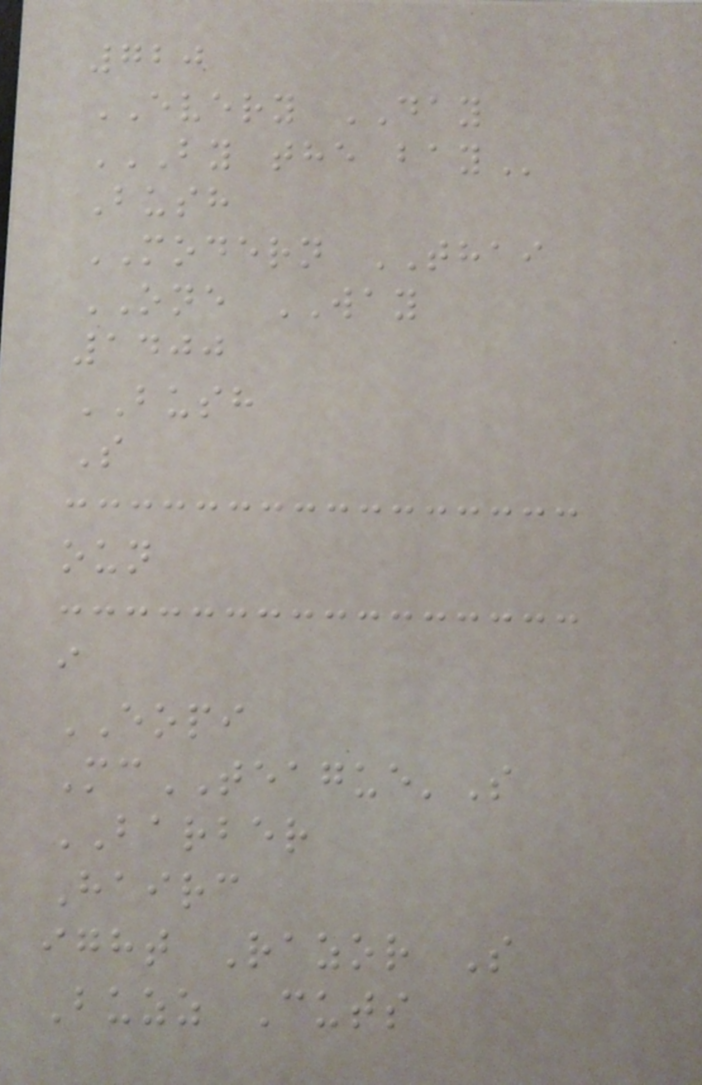720
EVERY DAY
BY THE BAY
Bush
MODERN THAI
ONE WAY
1400
BUSH
S
oun
i
EOPI
McTEAGUE'S
BARBER
Hairc
ight Razor S
Buzz Cuts
